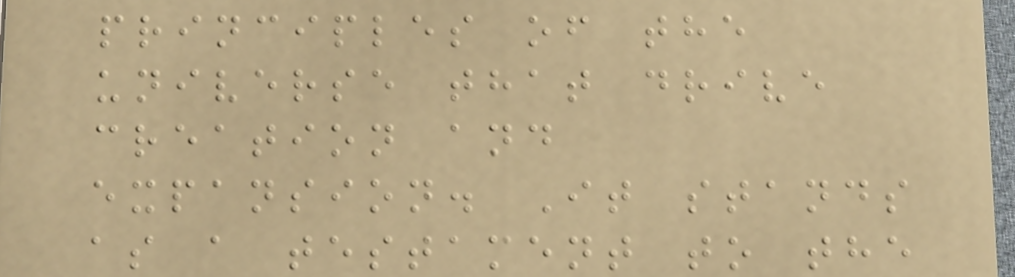principles of the
universe that drive
creation and
expansion. It stands
as a testament to the
